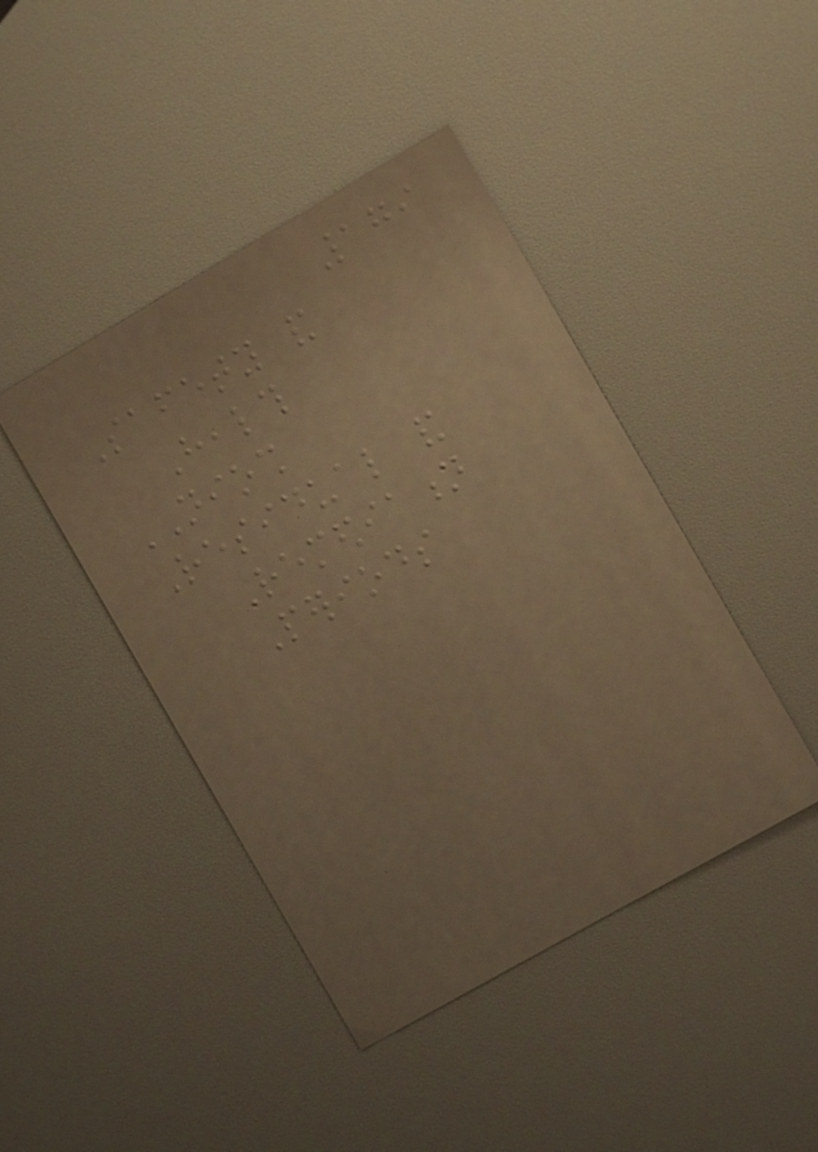179
Safety and
Health
NIOSH
Residual and
Remediation
Periods
